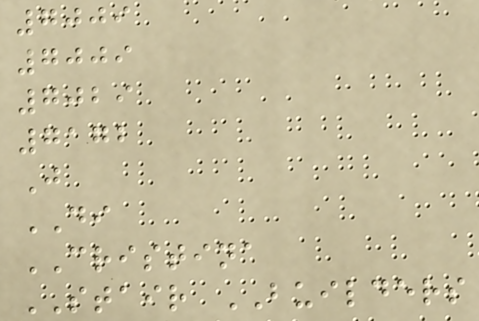7009
7009
7029
7172
J
DI
CRISTINA
STAIR BUILDERS
